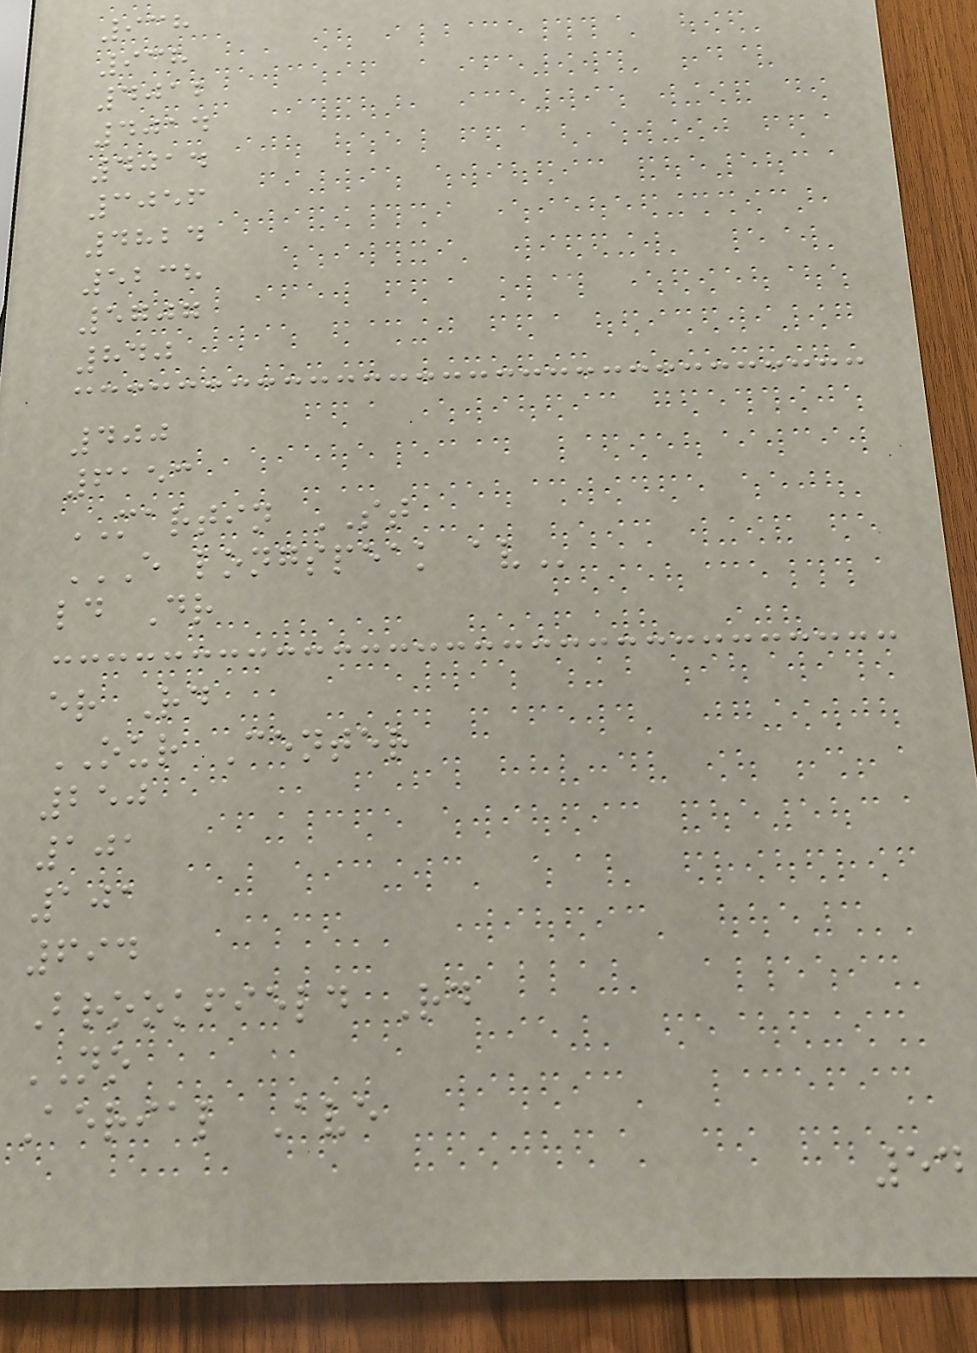938
938
4012
4014
4014
3056
4824
5238
5707
840
400
6153
MARTIN ST
E LONGSPEAK AV
ld Dr
er Rd
OUR Center
250
101
101
694
Brookfield Rd
NO
Aerial Ave
54
